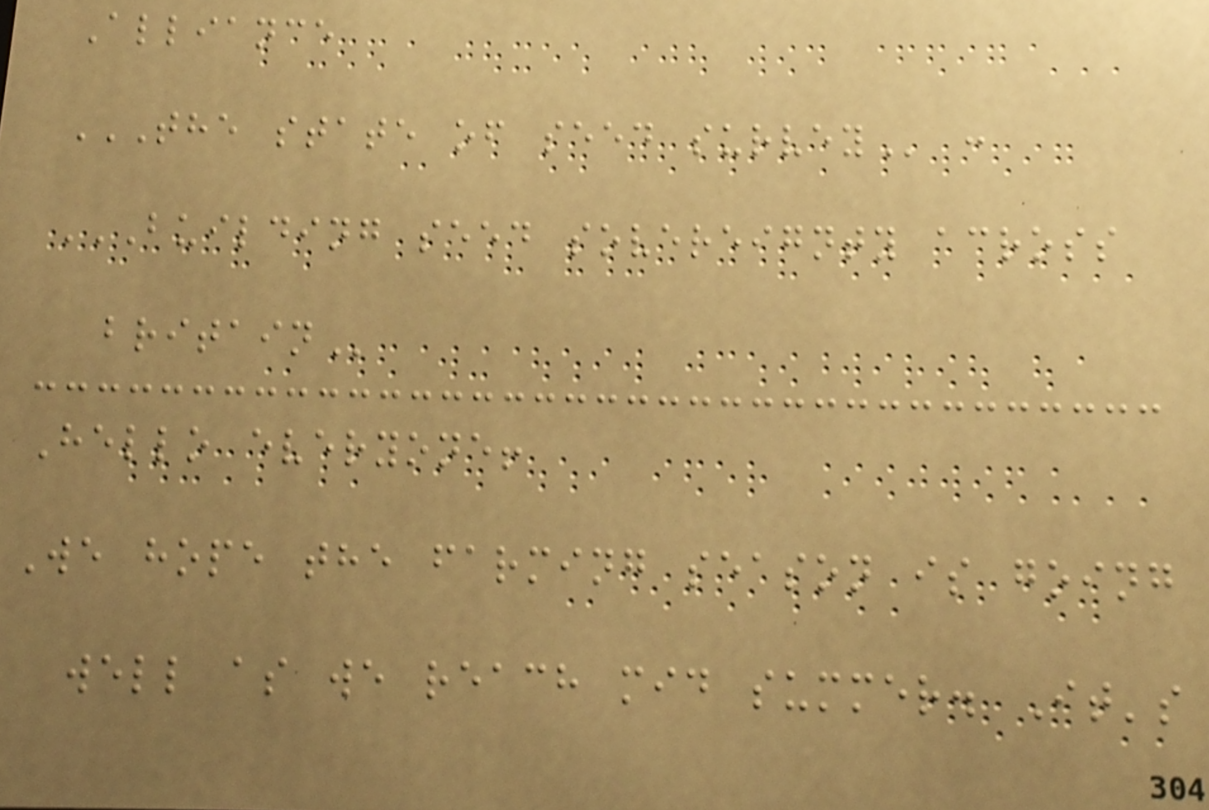Alliance
THE STATE OF SEED SURVEY :
BUILDING SEED SOVEREIGNTY ACROSS
BRITAIN
Hello everyone!
We hope the farming season is going
well as we reach mid summer. It's
